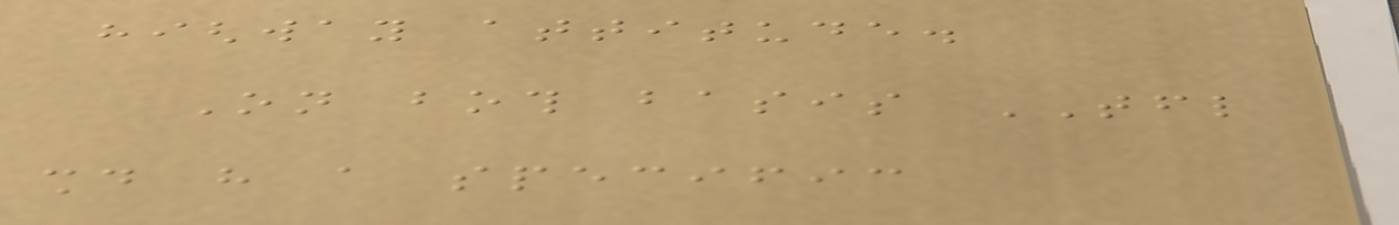highway attitude.
On both basis TFL
should have a specific
